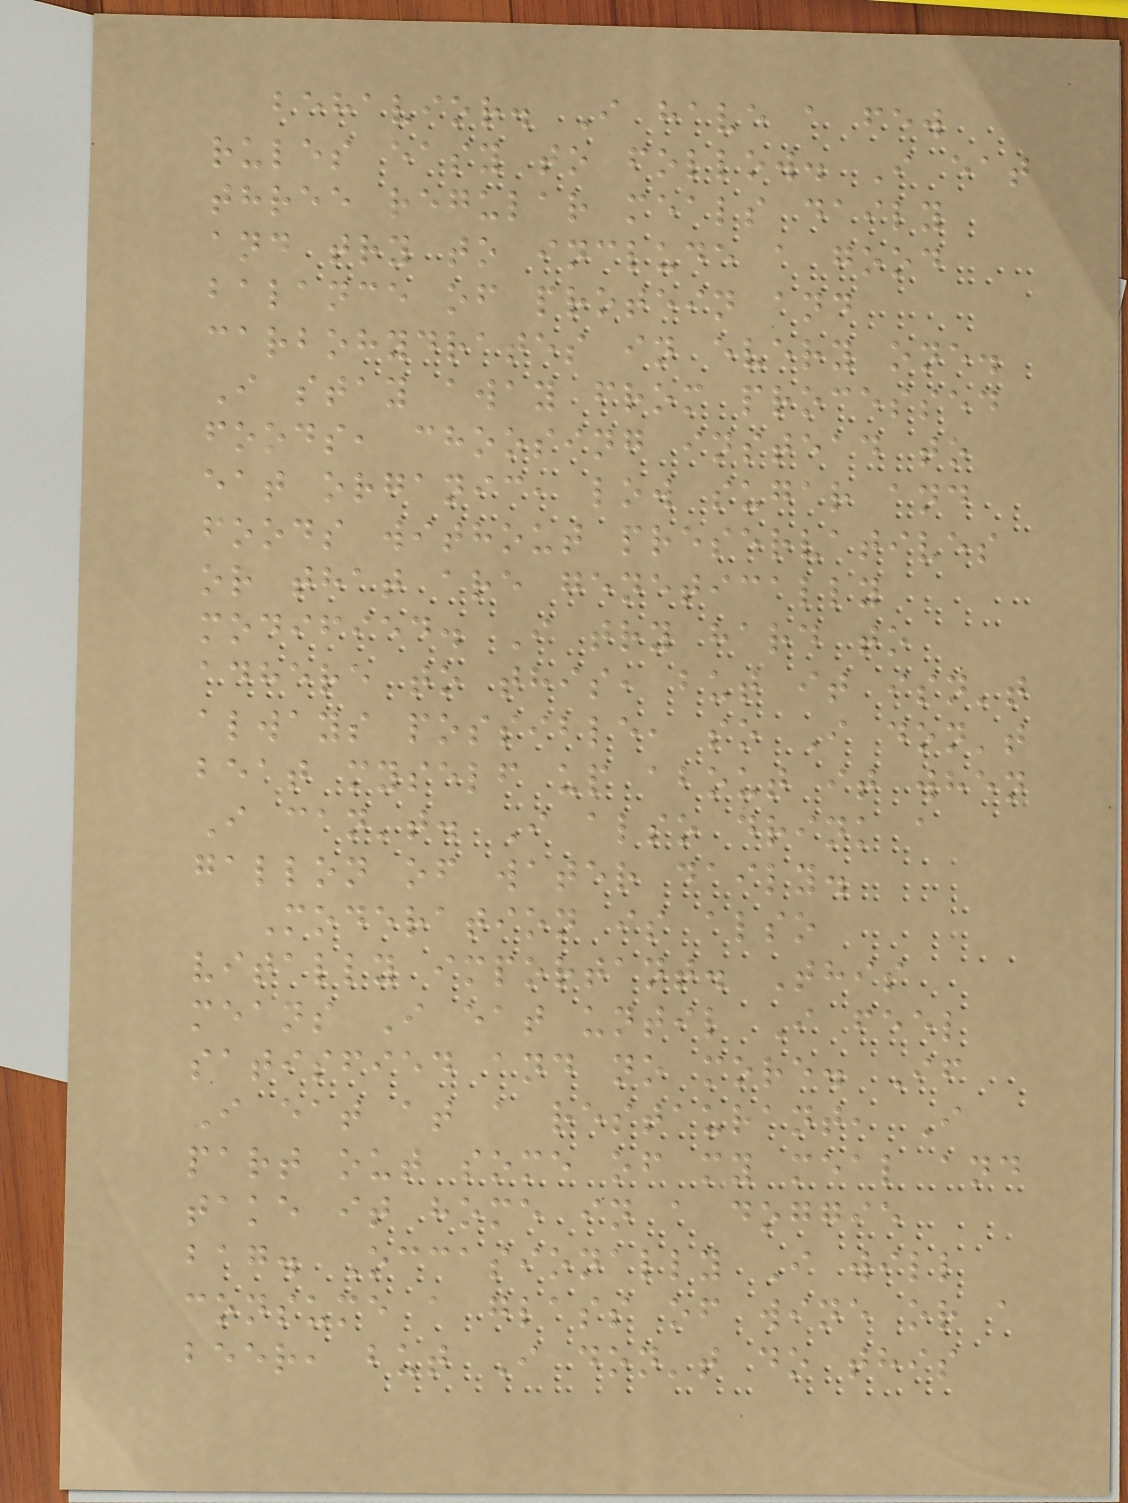behavior. I have a few
rules easy to follow. I eat
three regular meals daily
and try to include a good
balance of protein and
carbohydrates in every one.
I stay away from processed
foods, choosing instead to
eat organic, low sugar and
foods without preservatives
or that are genetically
modified. I try hard to
adhere to this, but it isn't
always possible, so I don't
beat myself up about it when
I can't. I also drink a
gallon of water daily.
Moderation is also
vitally important. This
means I eat until I feel
satisfied and no more. If
I eat at a restaurant, I
part out some of my meal and
take it home in a doggie
bag. Occasionally I will
consume a glass of wine or a
beer, but I don't do this
